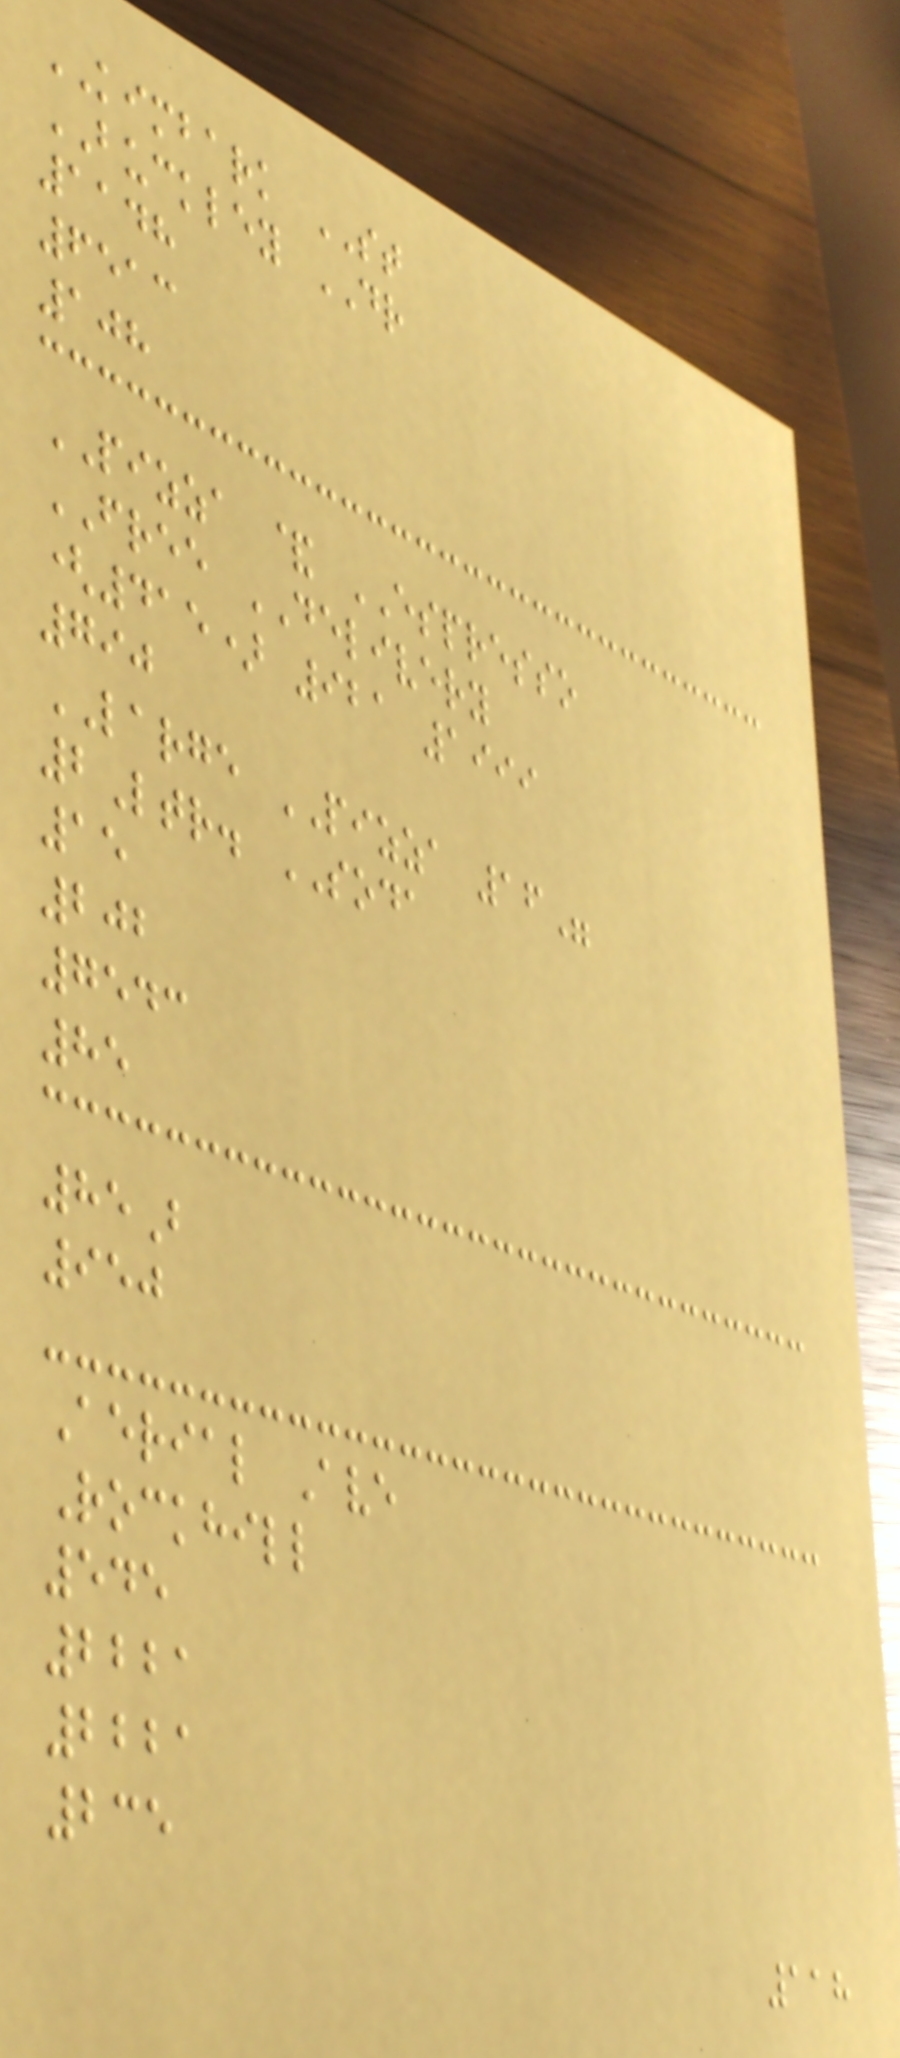KIMBARK ST
BUCKLEY DR
1148
6513
108
PIZZA & ESPRESSO
FREE DELIVERY
(415) 921 1999
790
LARGE PIZZA 16"
2Ltr. SODA
15
202
7543
85
85B
950
Aerial Ave
Rockhill
545
2221
2221
235
118
